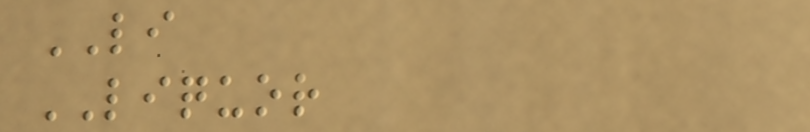LI
LIQUOR
